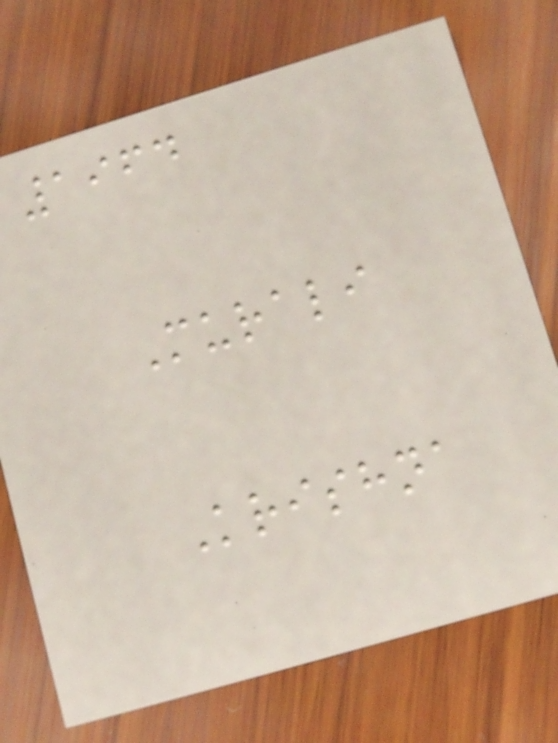1964
Murali
Krishna
